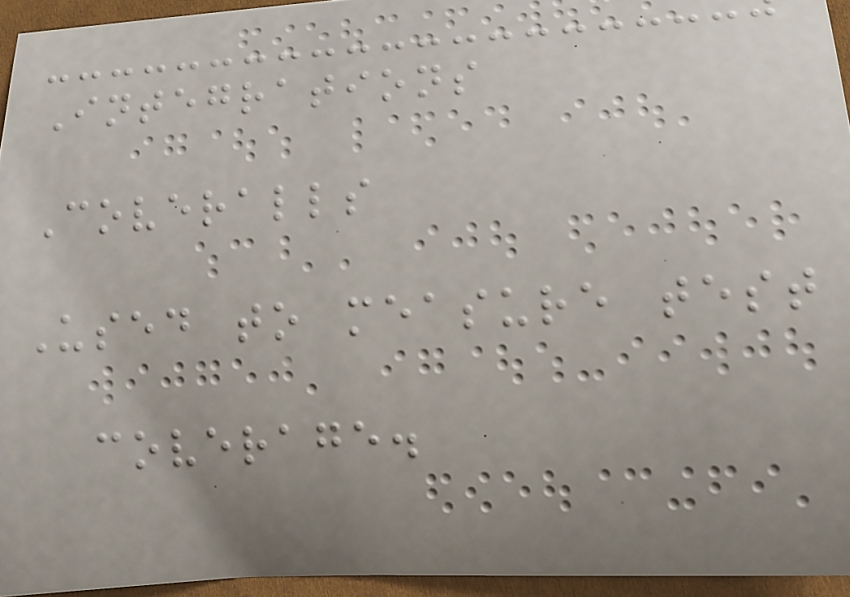Integrations
Coveralls
Used to measure test
coverage.
